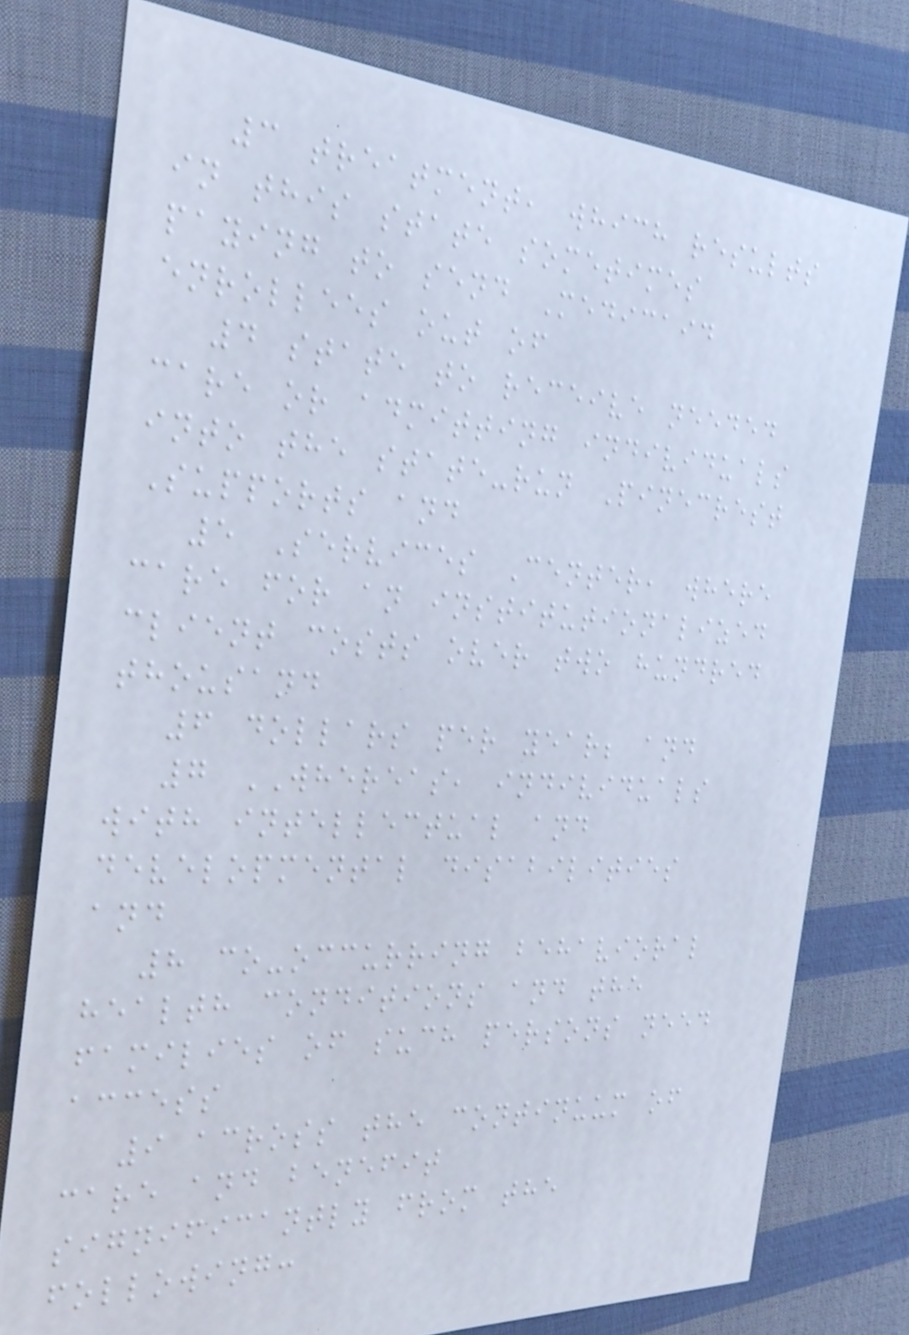3 treatment, which results
in this state sometimes
paying to send Medicaid
enrollees out of
4 state to receive needed
care or admitting individuals
into the state-run Pinecrest
Supports and
5 Services Center, where
care for an institutionalized
client costs over two hundred
thousand
6 dollars per year; and
7 WHEREAS, individuals
with intellectual and
developmental disabilities
and
8 co-occurring behavioral
health conditions and the
families of such persons need
access
9 across the continuum of
care and benefit
significantly from the
following:
